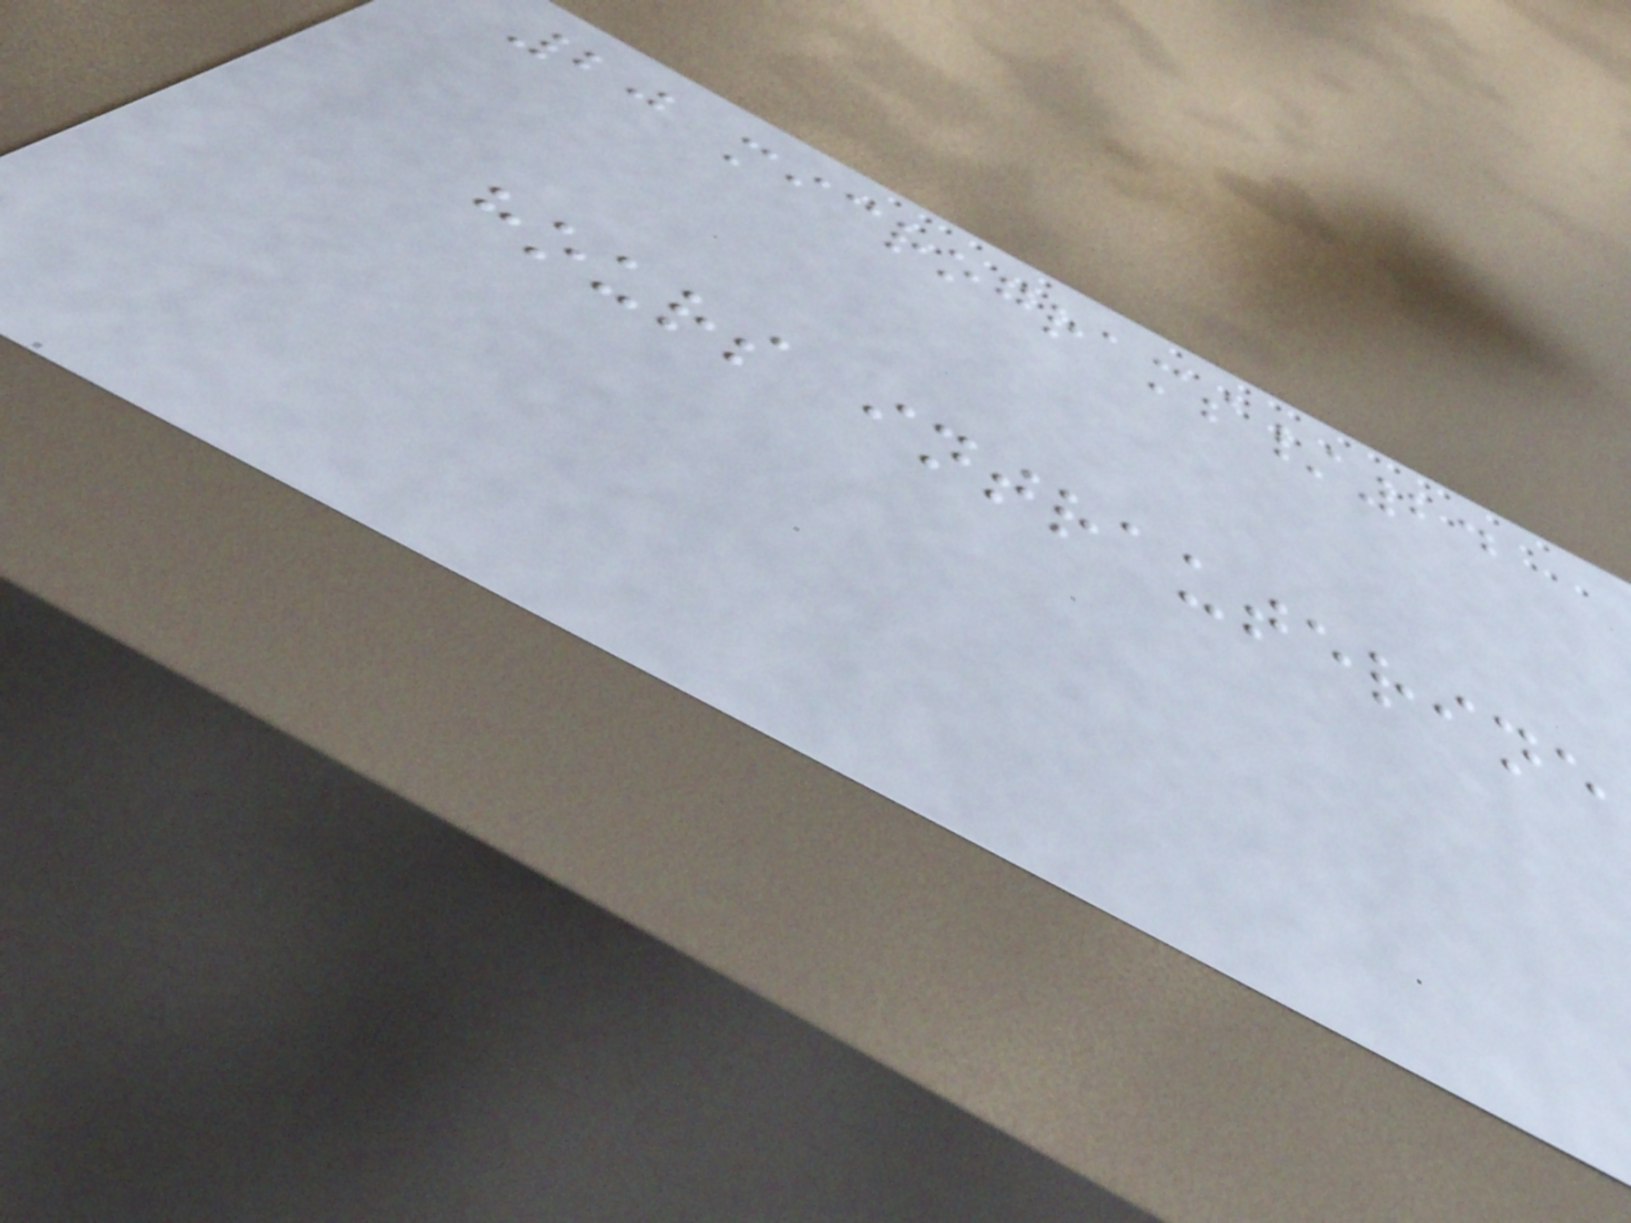20 micrograms/24
hours intrauterine
